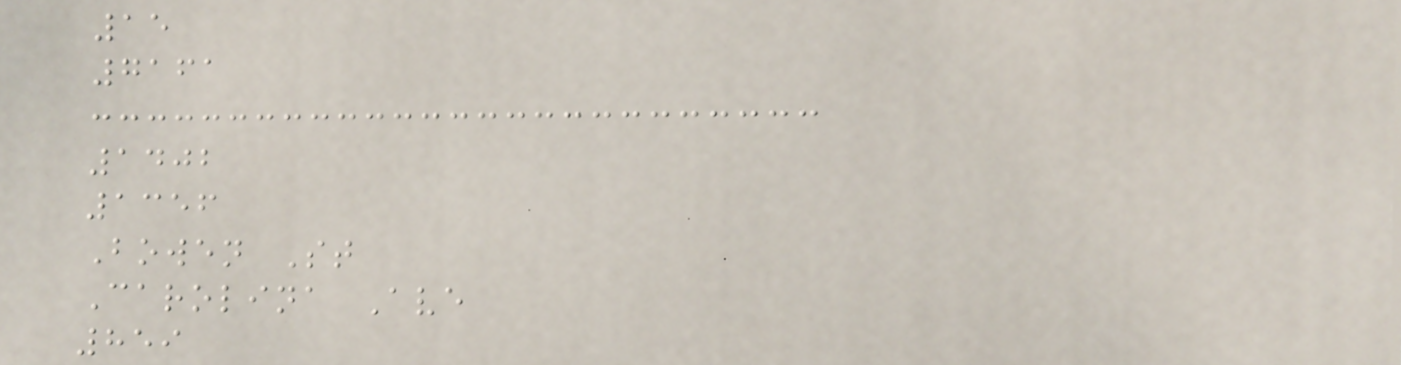15
7161
1402
1356
Bowen St
Carolina Ave
859
